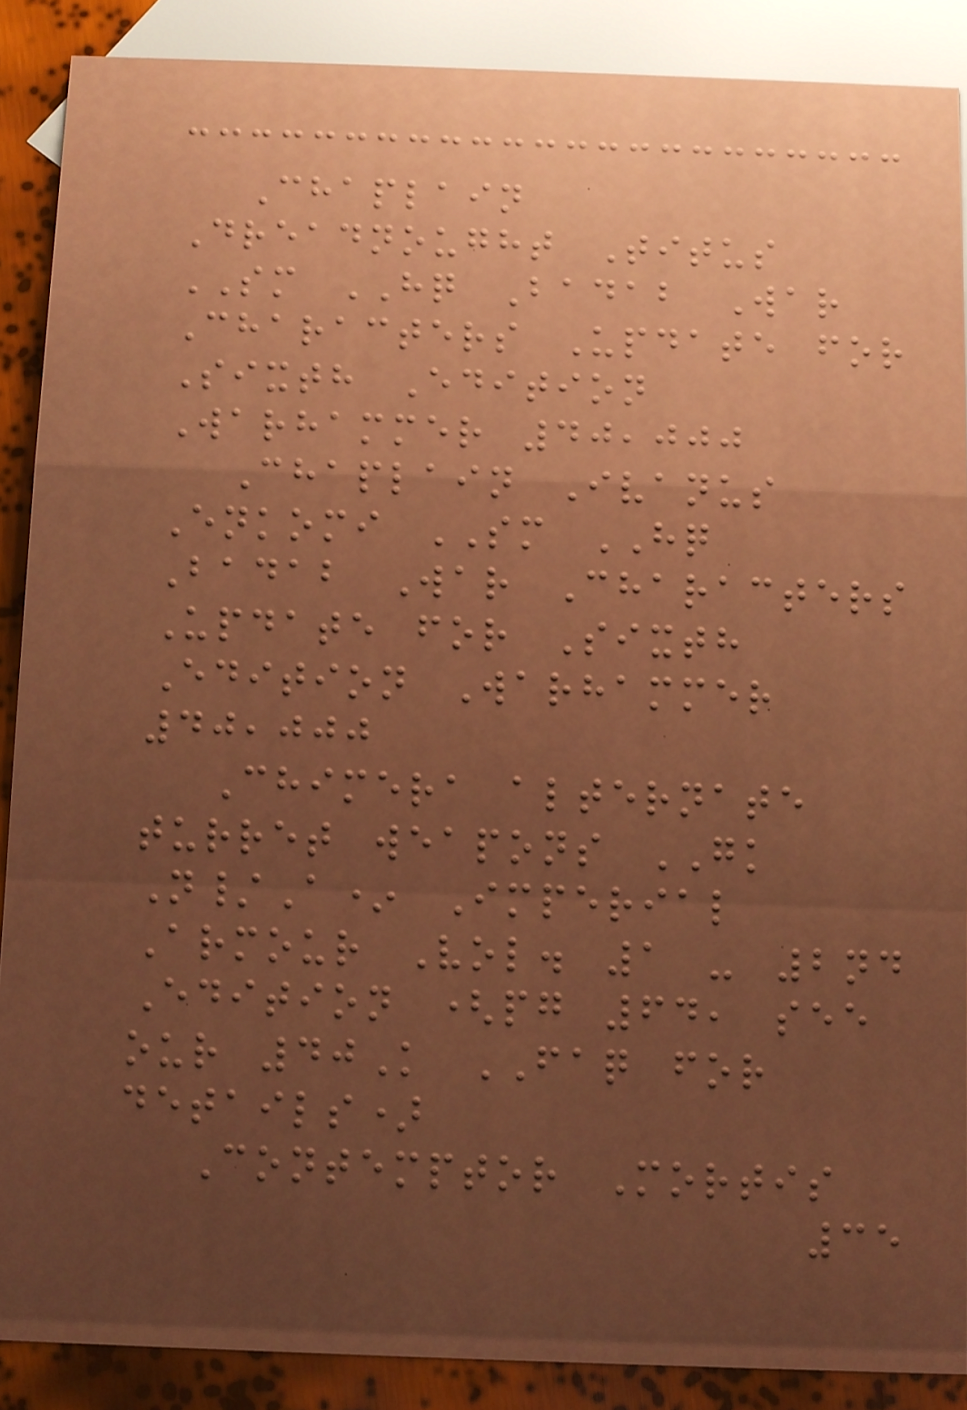Chaplain
Dreadnought Titus
SM HQ Badab War
Characters Update for
Sixth Edition
Warhammer 40,000
Chaplain Ivanus
Enkomi SM HQ
Badab War Characters
Update for Sixth
Edition Warhammer
40,000
Chimera alternate
turret weapons GK
N/A* Imperial
Armour Vol. 1 - 2nd
Edition (pg 64, see
our 40K FAQ for
details)
Contemptor Mortis
35
